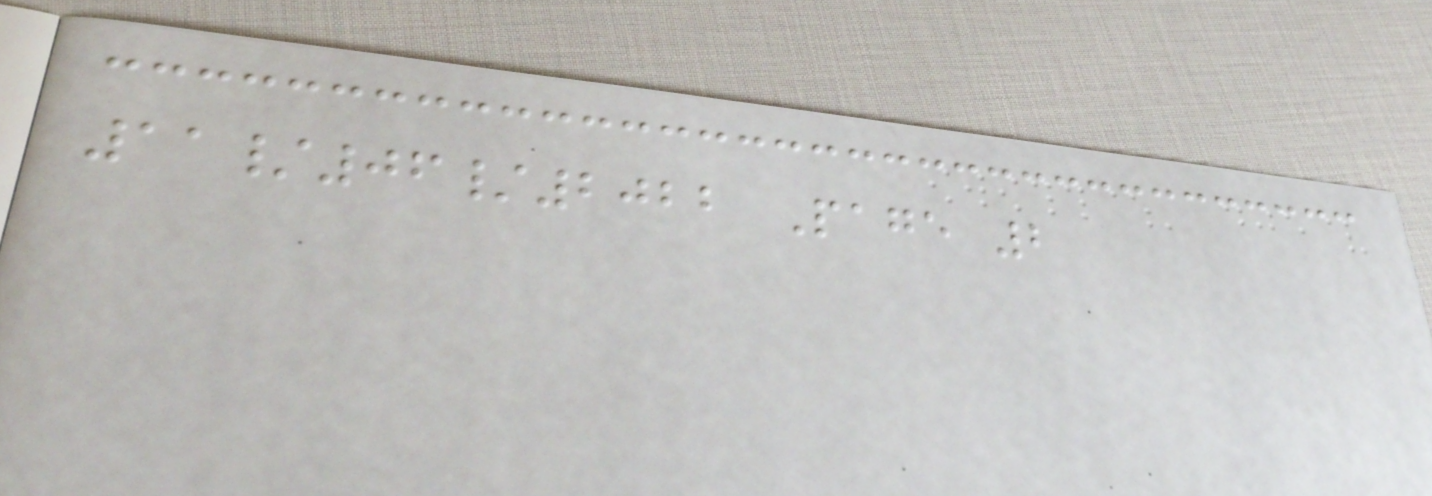11/06/2022 Page 2
